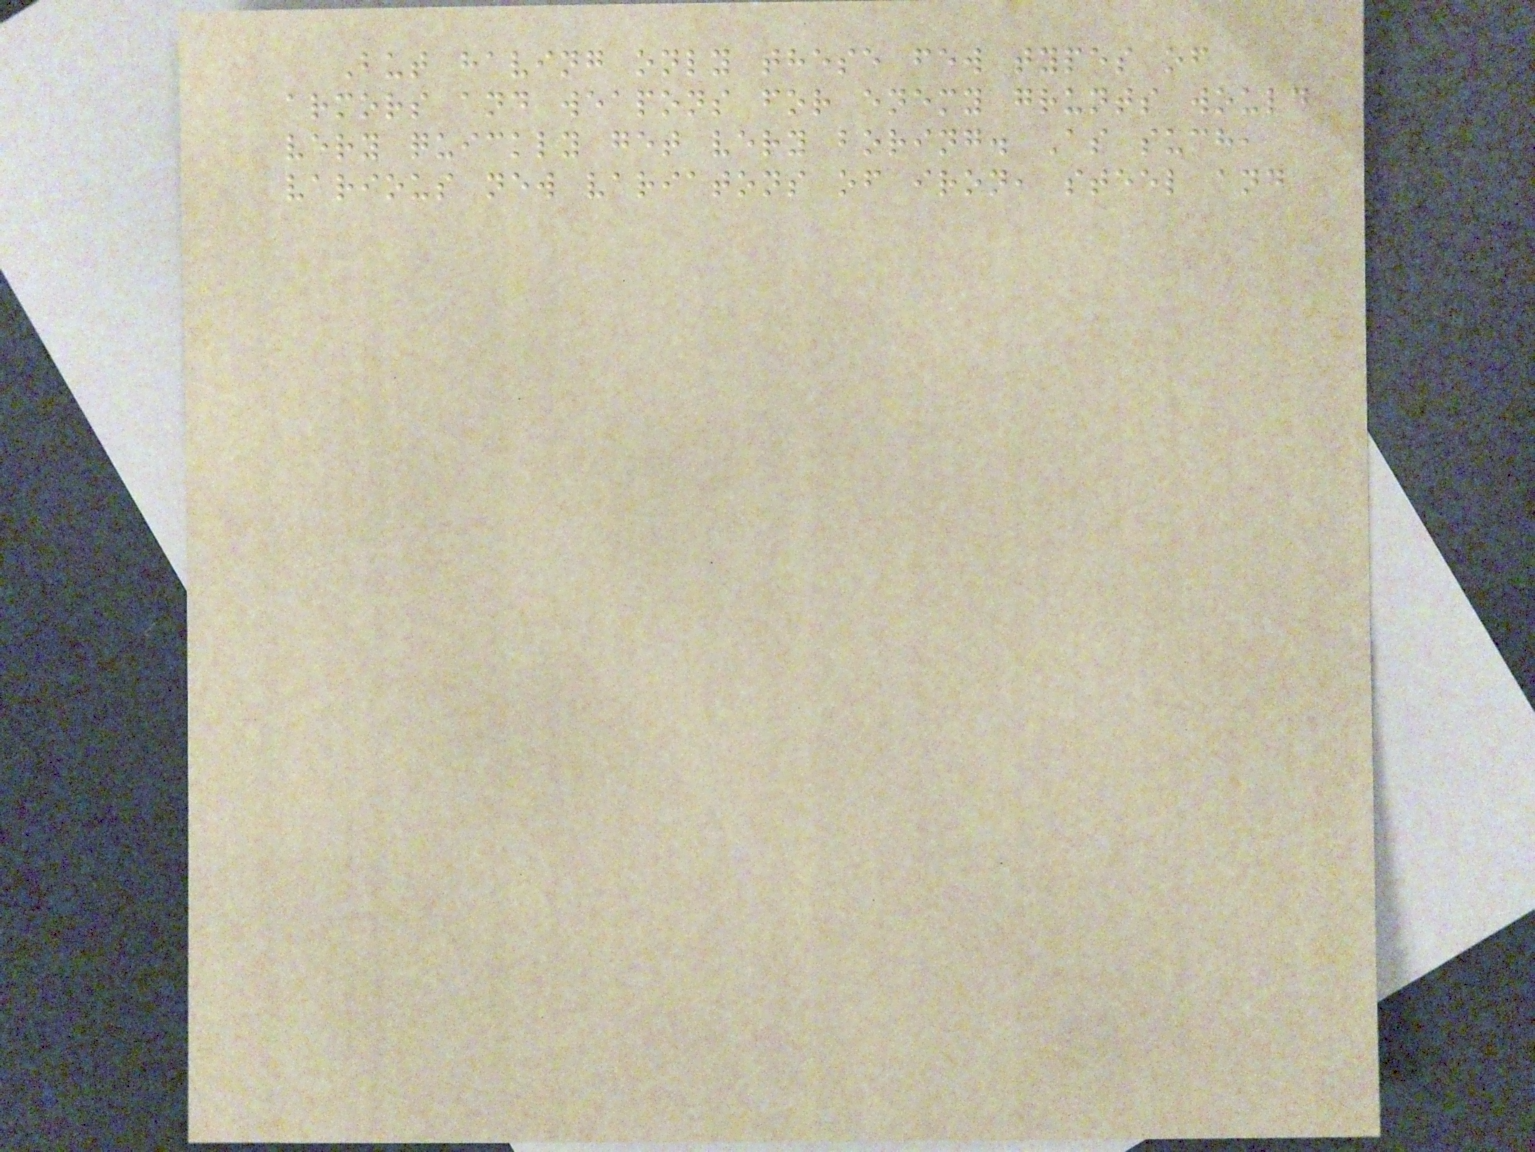But having only these few types of
armors and weapons for enemy grunts would
very quickly get very boring. As such,
various new variatons of iron, steel and
